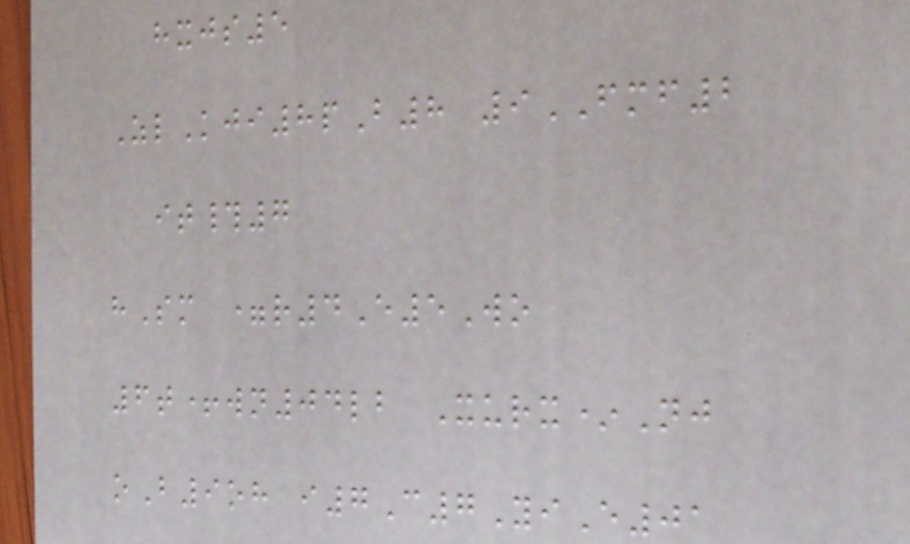hxjs5
ZlKji8pB8 9FMF2
it#7
hSm =r4E5Wo
6t+wn04lb Xurx*Nj
oB9oh i7C7YiE01
